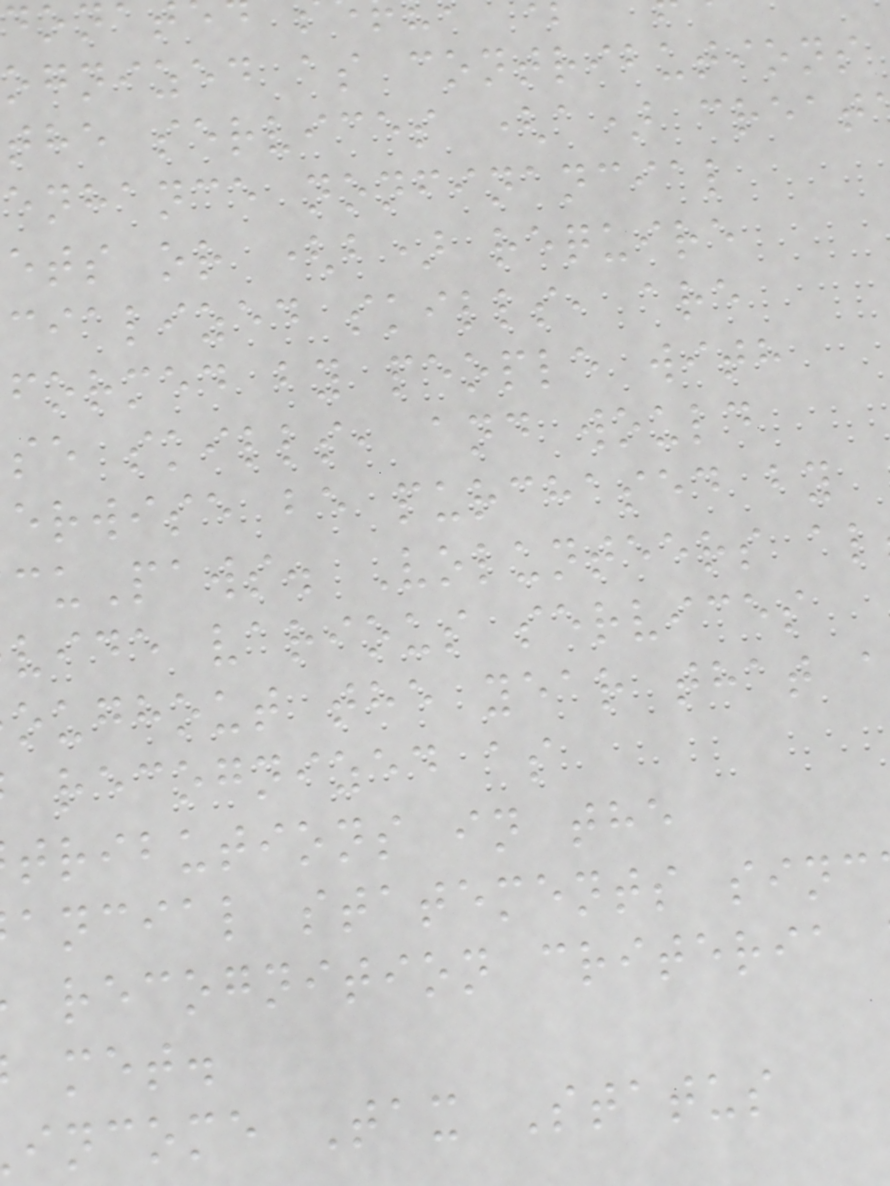ognized as contributions
the services (a) creat
enhance nonfinancial
ets or (b) require
cialized skills, are
formed by people with
se skills, and would
erwise be purchased by
cuPaws. Volunteers al
vide various services
oughout the year that a
recognized as
tributions in the
ancial statements sinc
recognition criteria
met.
income Tax Status
